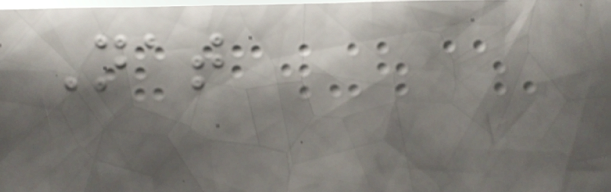Nat
